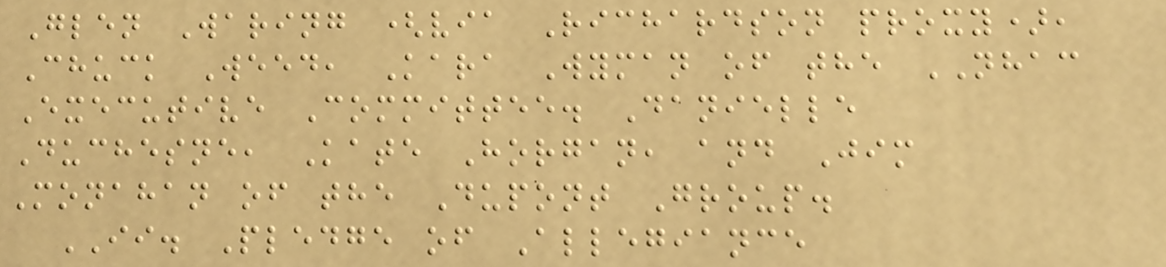Glen Waring (via Richardson proxy),
Chuck Weed, Kara Wyman of the NHAC
Executive Committee. Danielle
Duchesne, Kate Horgan, and Jim
Monahan of the Dupont Group.
II. Pledge of Allegiance
